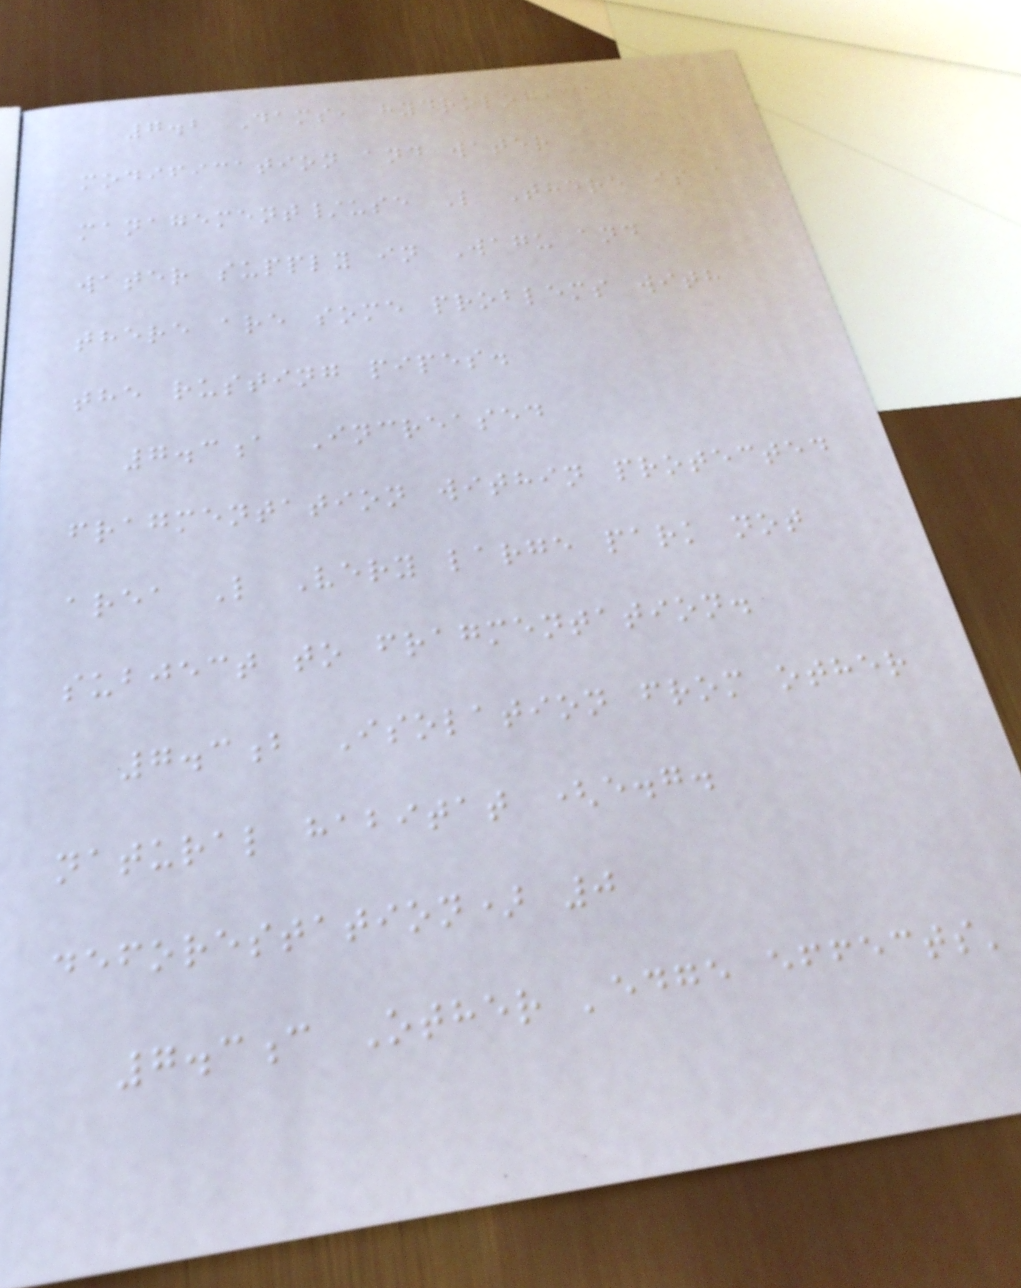7.2 Dams, hydrological
modification and water
management/use L There is a
water supply in Wagu and
there are some problems with
the rusting pipes.
7.3a Increased
fragmentation within protected
area L Very large park not
subject to fragmentation.
7.3b Isolation from other
natural habitat (e.g.
deforestation) 0
7.3c Other 'edge effects'
